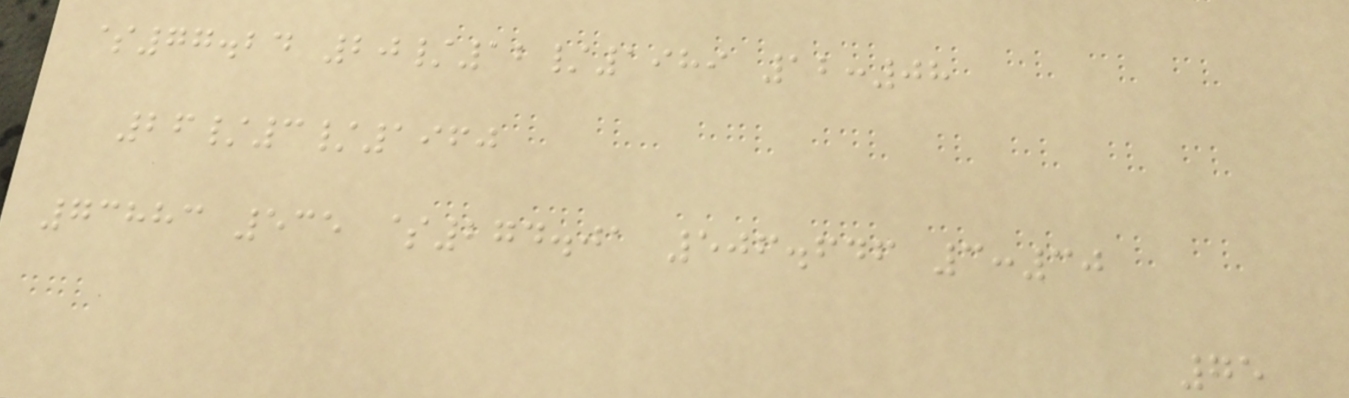$77.24 20/12/1989 12:08
26/3/1960
73883 535 $274.01 506.646 3:30
75
